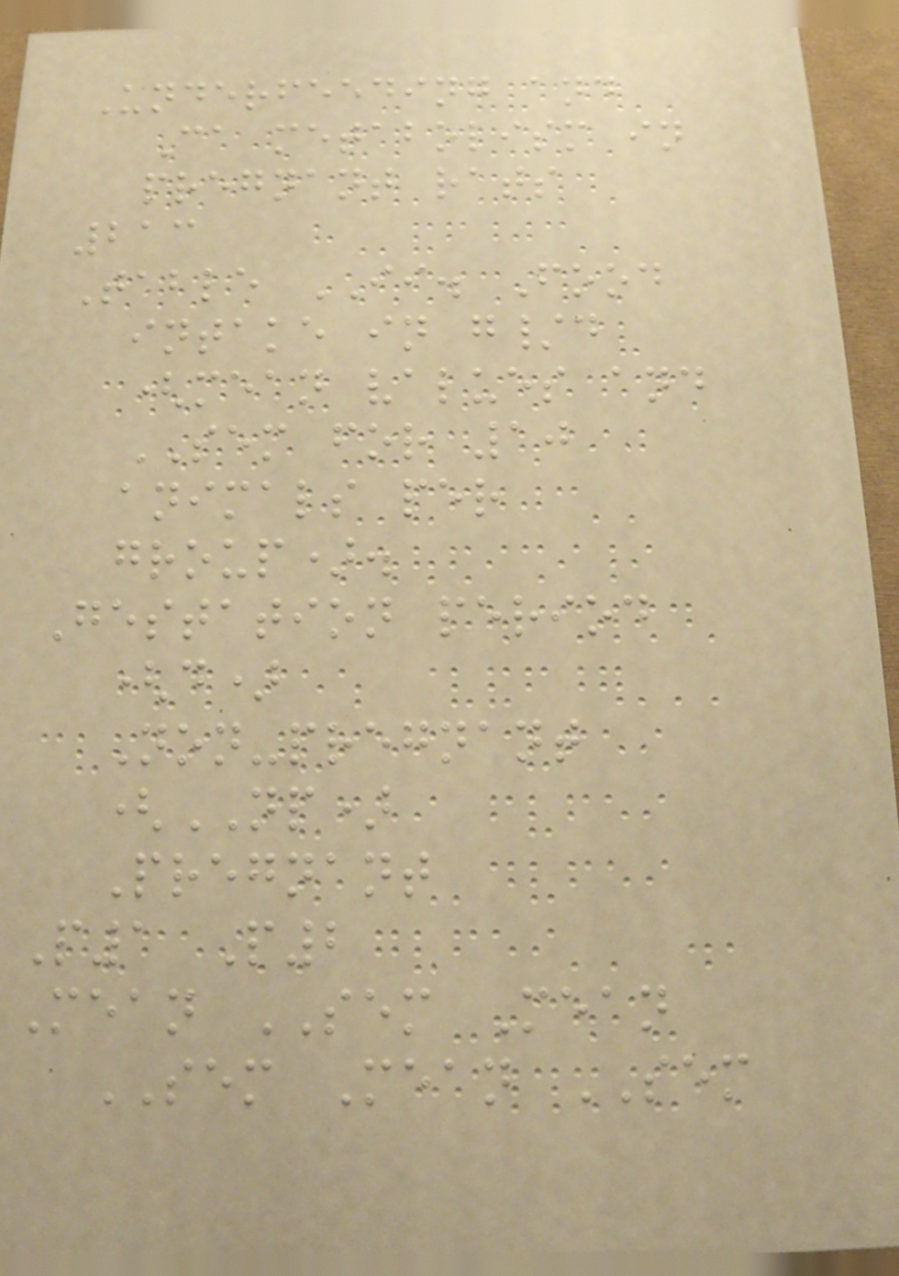Underfeeding and
Ca metabolism in
pregnant rats
213
Table II. Food
intake in g/d
(mean values and
SEM for 10
animals per
group).
Gestation period
(d)
Non-pregnant
(NP)
Pregnant
P1 P2
Mean SEM Mean
SEM Mean SEM
